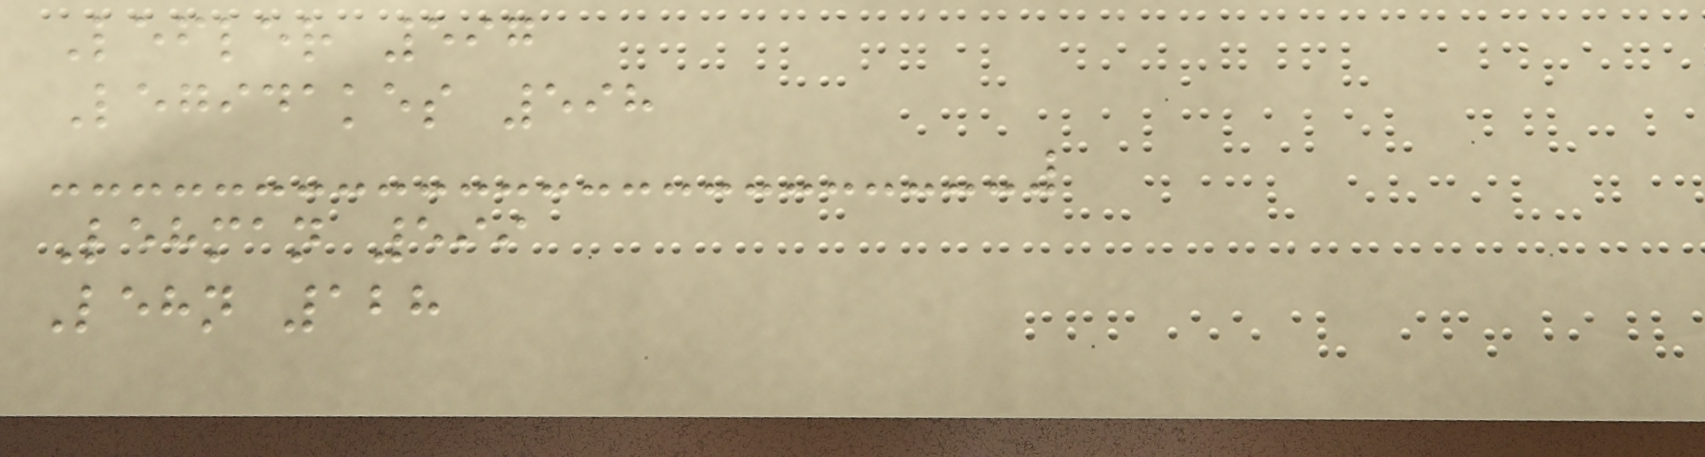Lefler 597
Legidakes 598
Lehman 599
Lehn 128
